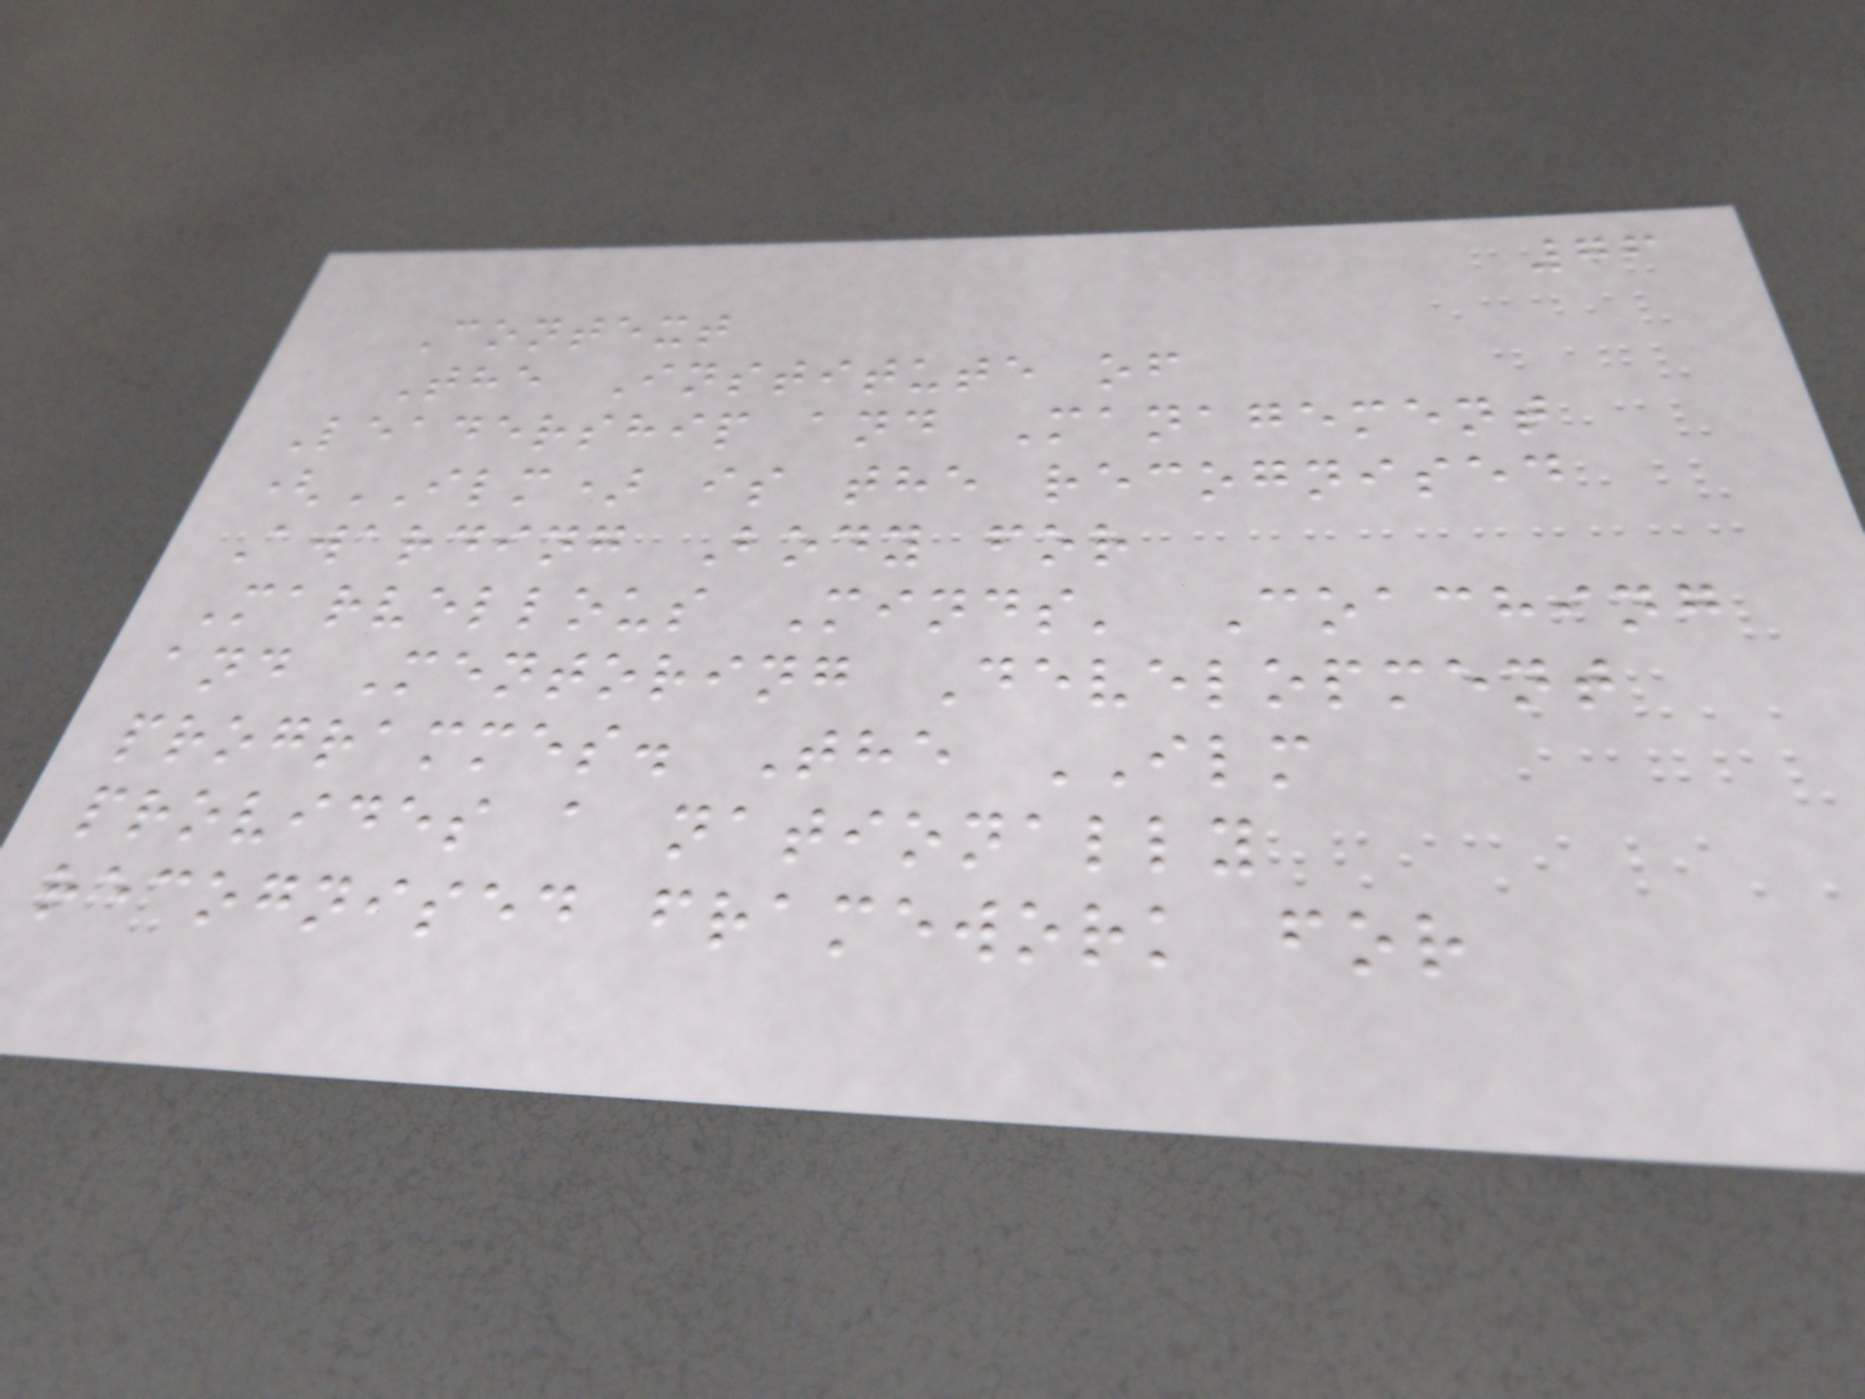76
Context
The Institute of
Leadership and Management
(ILM) is the recognised
Awarding Body for
Marvellous Minds' Coaching
and Mentoring Development
programmes. The ILM
provides a nationally
recognised framework for
